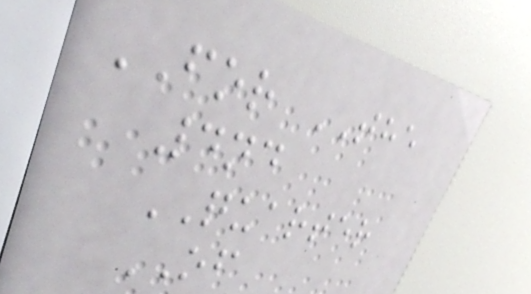FOR THE
4nd
QUARTER
OF
